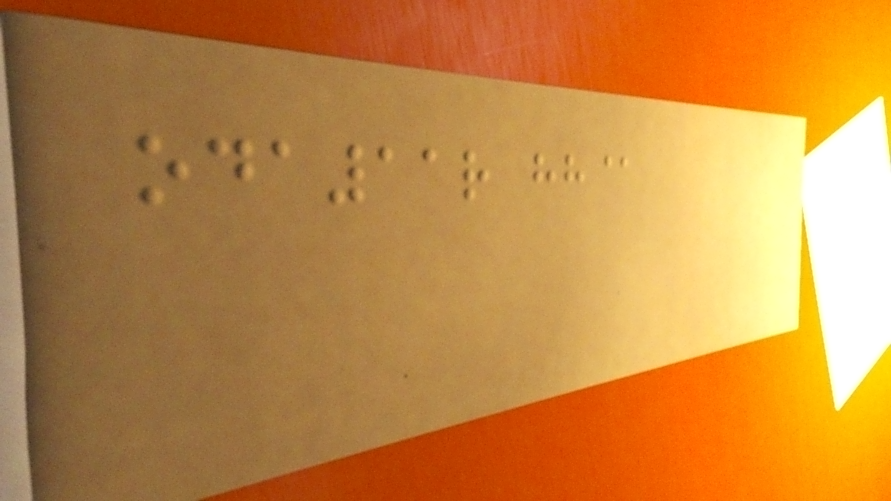oda11r hh@
